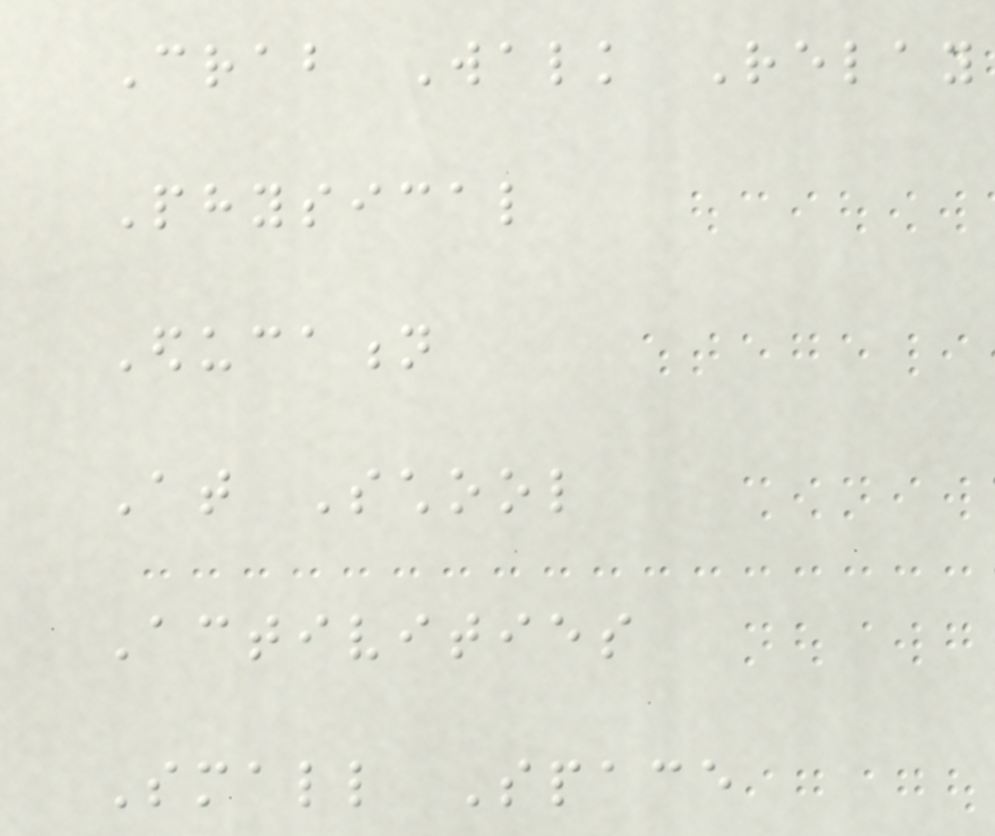Crab Walk Relay
Physical
Education
At School
Activities
Small Space
